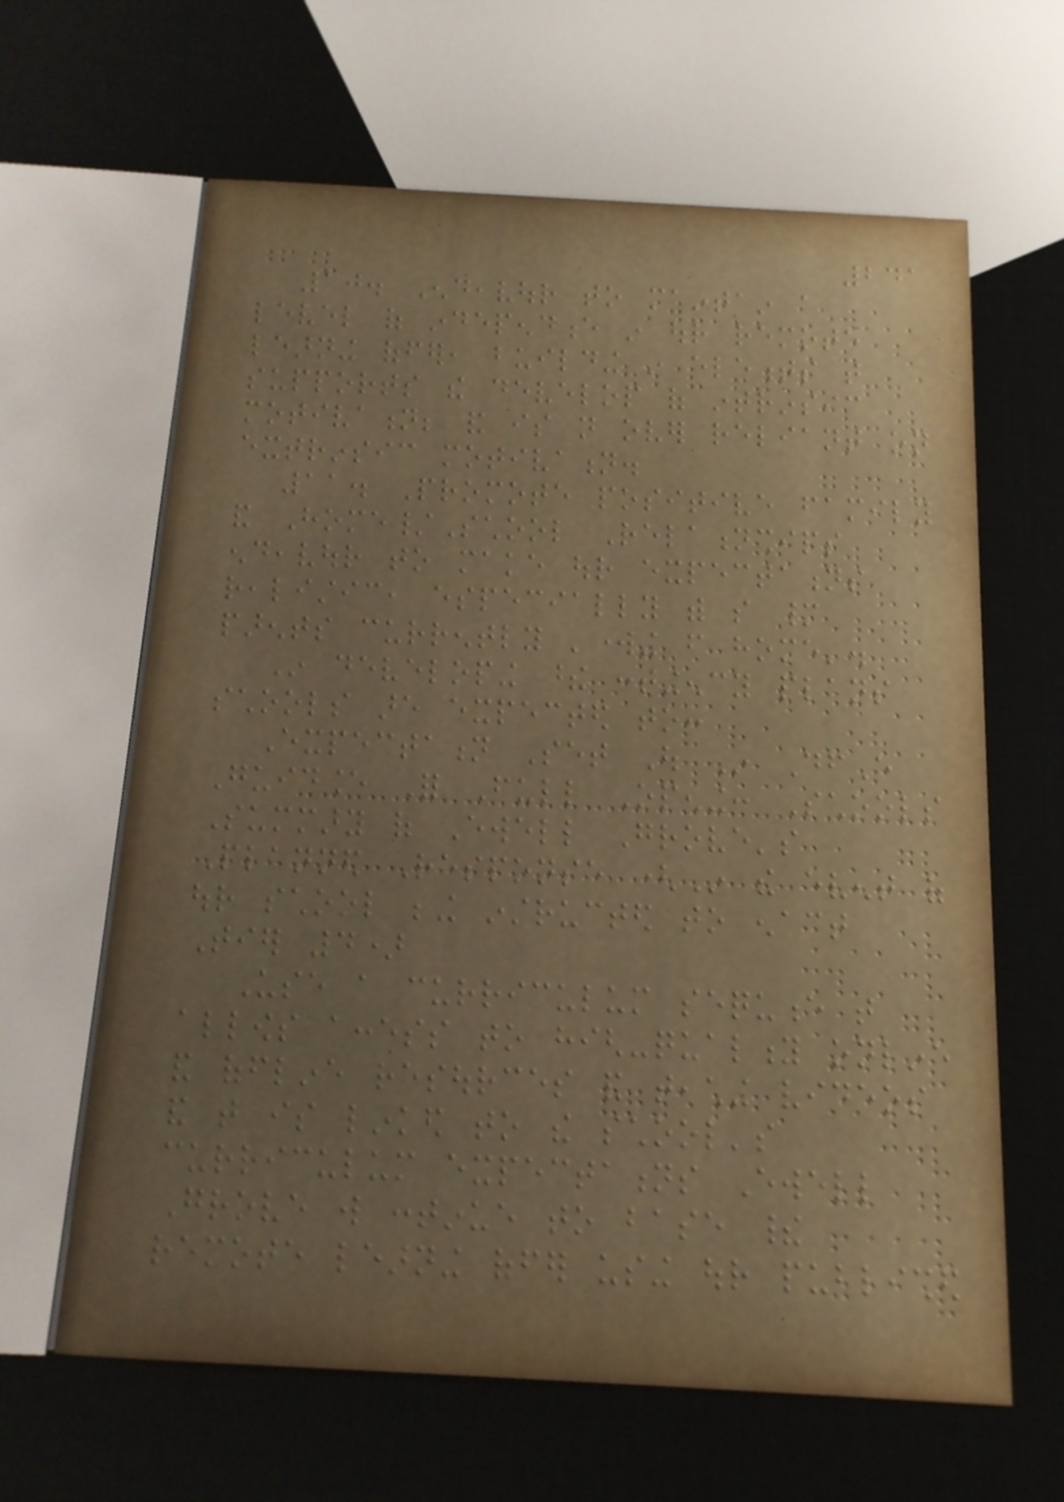241
10. Endeavour to maintain a
level of independence in our remote
learning offer, building in elements that
supports the develop of intrinsic
motivation; and is not over reliant on
extrinsic motivation.
11. Promote positive family
and Home/School Relationships
endeavour to make our expectations
realistic, especially with so many
parents currently 'working from home'.
In developing these contingency plans
schools are expected to:
Expectation Set Out In DfE
Guidance For Full Opening: Schools
Summary of Ewell Grove's
Planned Response (In the event of
our school being instructed to enact
Tier 4)
Use a curriculum sequence that
allows access to high-quality online
and offline resources and teaching videos
and that is linked to the school's
curriculum expectations Ewell
Grove will continue to base their
remote learning offer using our published
